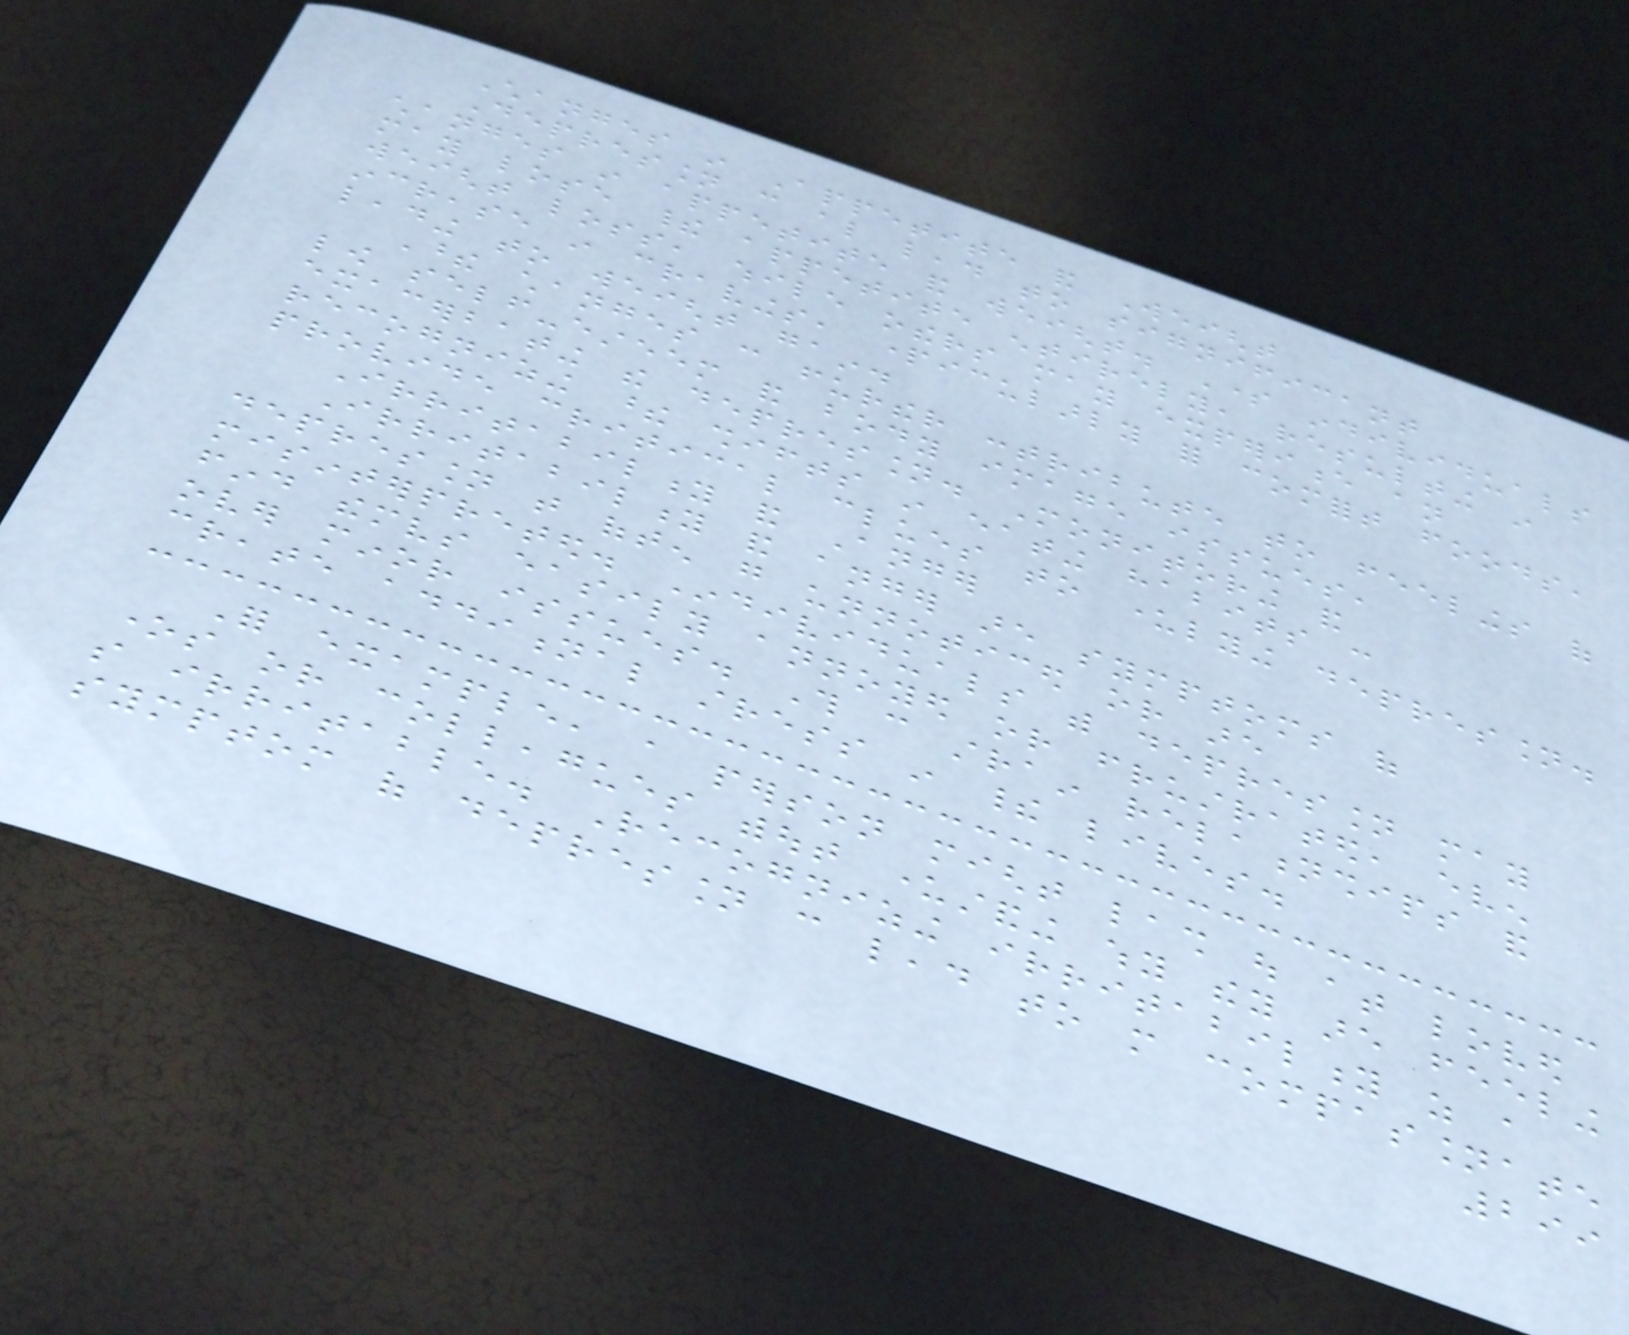Changes in Appetite and Weight
Depression can also lead to significant
changes in appetite and weight. Some individuals
may lose their appetite entirely, resulting in
weight loss, while others may experience an
increase in cravings, particularly for comfort foods,
leading to weight gain.
These changes can further contribute to feelings of
low self-esteem and body image issues,
exacerbating the depression. Monitoring and
recognizing these shifts in eating habits can
provide critical clues to underlying depression.
Irritability and Anger
Irritability and anger are symptoms of
depression that often go unnoticed or are
misinterpreted. Individuals with depression may
find themselves easily annoyed or frustrated, even
over minor issues. This can strain relationships and
create additional stress in their lives.
For example, a person might lash out at loved
ones or colleagues without understanding why they are feeling
so irritable. Recognizing irritability as a
symptom of depression can lead to more compassionate
299
